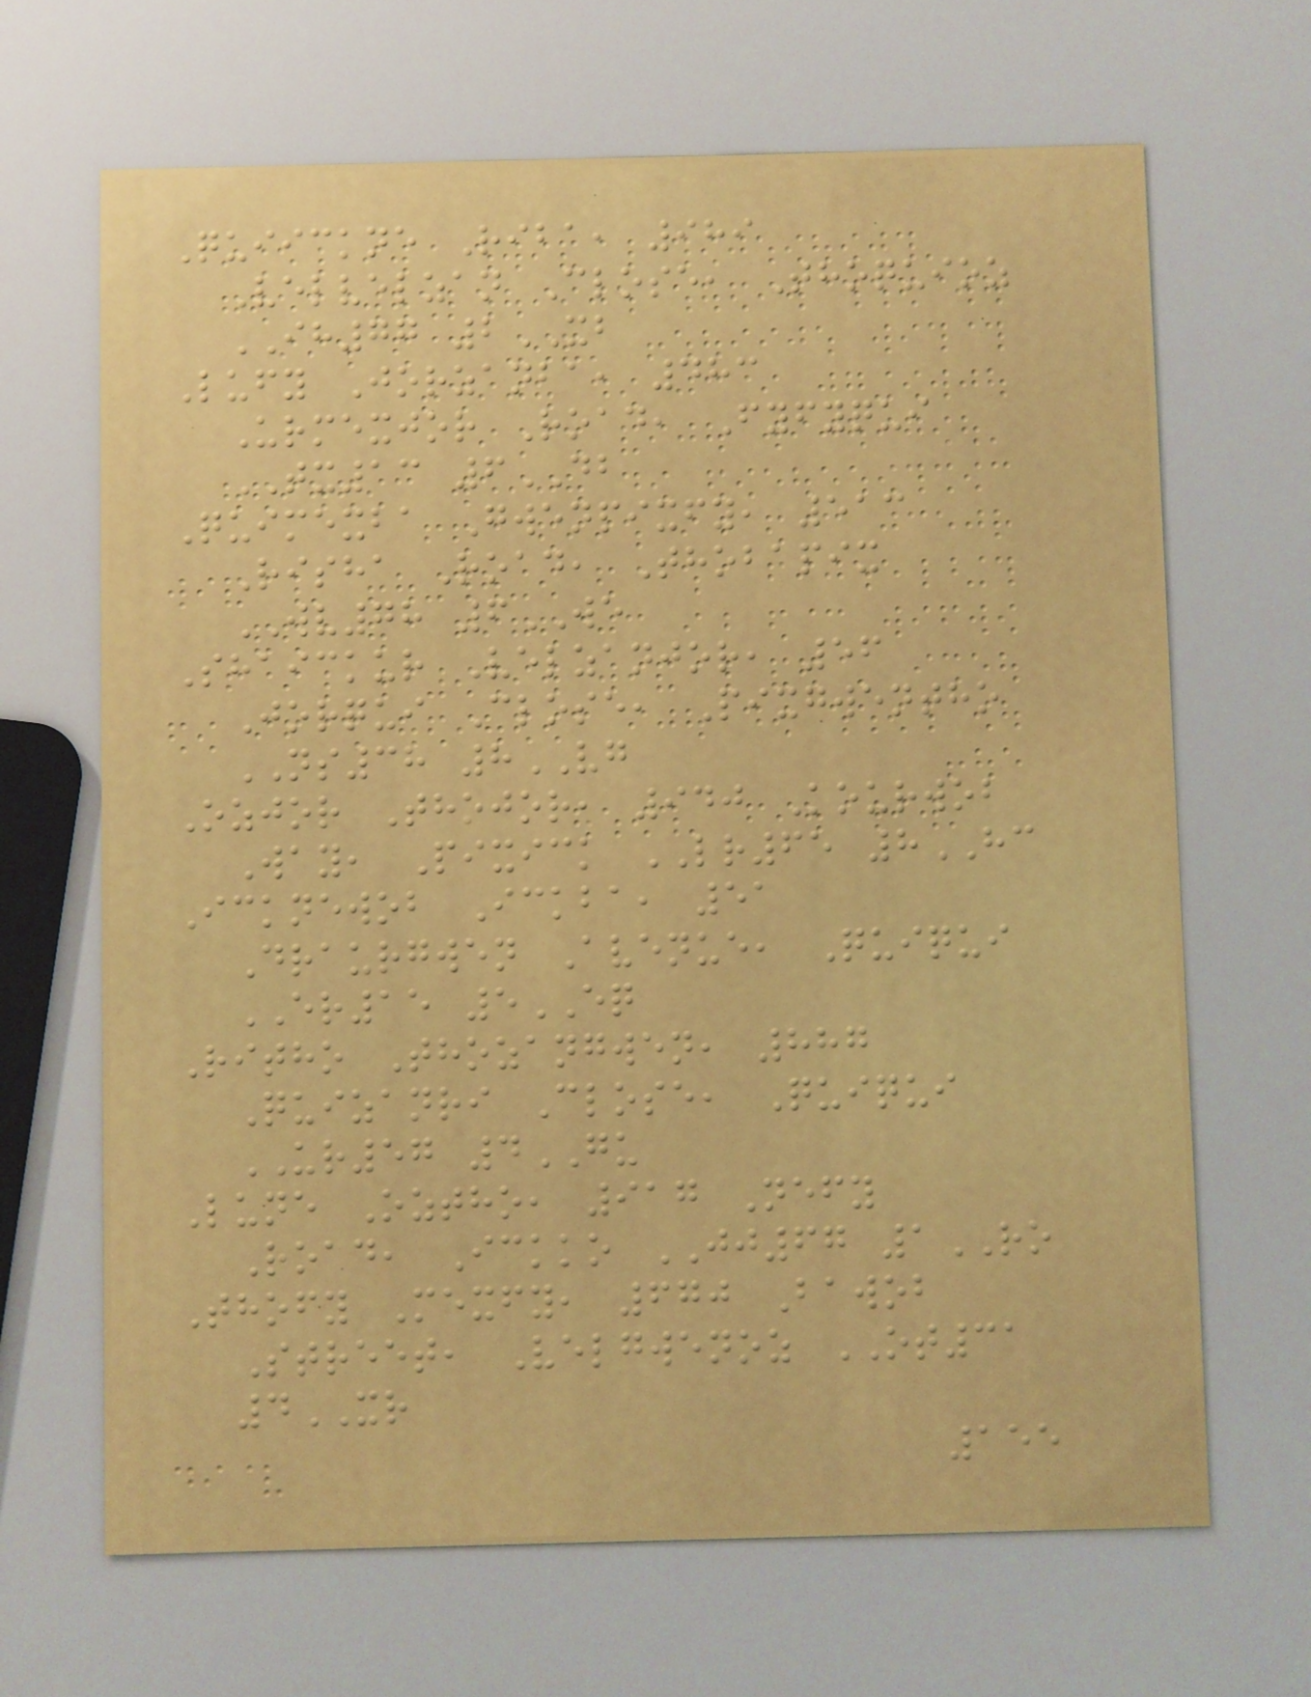Quiickne Riba, 989
Velvelzan Close, Thoquioz
IH77 2XB
Lufy Jorzanba, 483
Urmexjor Road, Fyfyqui
TX13 6DB
Quimexba Gwenpixfy, 513
Risha Road, Thobapix
WV78 6WE
Shaickur Velzanjor, 56
Jorqui Close, Pixgwentho
NS38 8VG
Ozjor Thojor, 940 Kourwob
Way, Pixick LR65 8HC
Icknewob Ickba, 51
Draurgwen Avenue, Quiqui
ER15 5EQ
Ritho Thozangwen, 887
Quizanri Close, Quiqui
UR57 4GU
Lune Oztho, 917 Nefy
Road, Ickko JJ67 1RO
Thofy Mexfy, 670 Bawob
Street, Velgwenoz OT31
4XR
155
